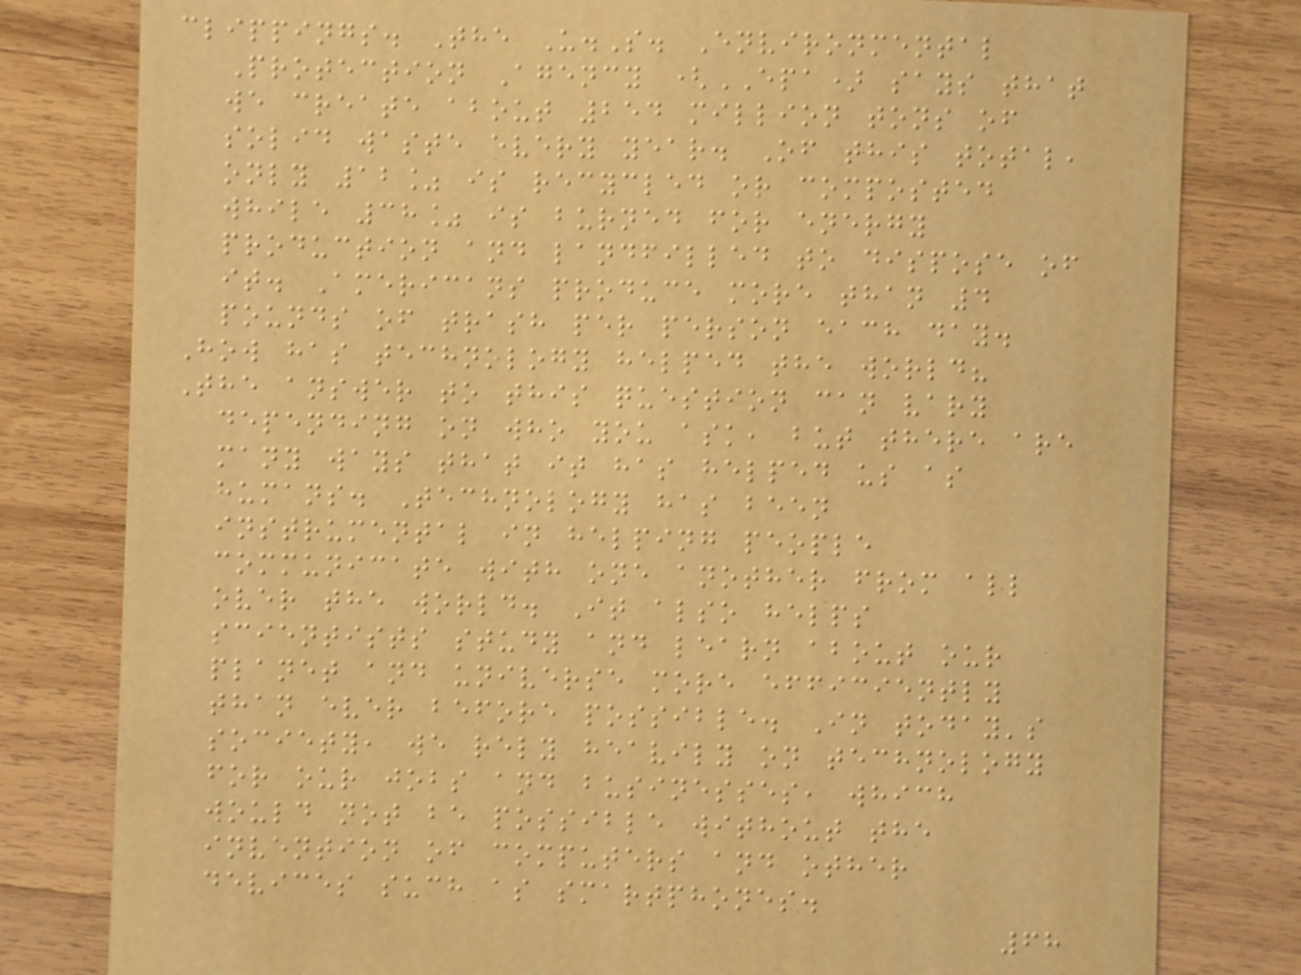clippings. The U.S. Environmental
Protection Agency (EPA) says that
we create about 254 million tons of
solid waste every year. Of this total,
only 12% is recycled or composted
while 38% is burned for energy
production and landfilled to dispose of
it. Americans produce more than 4
pounds of trash per person each day.
How has technology helped the world?
The answer to this question can vary
depending on who you ask, but there are
many ways that it has helped us as
humans. Technology has been
instrumental in helping people
communicate with one another from all
over the world. It also helps
scientists study and learn about our
planet and universe more efficiently
than ever before possible. In today's
society, we rely heavily on technology
for our jobs and businesses, which
would not be possible without the
invention of computers and other
devices such as smartphones.
68
